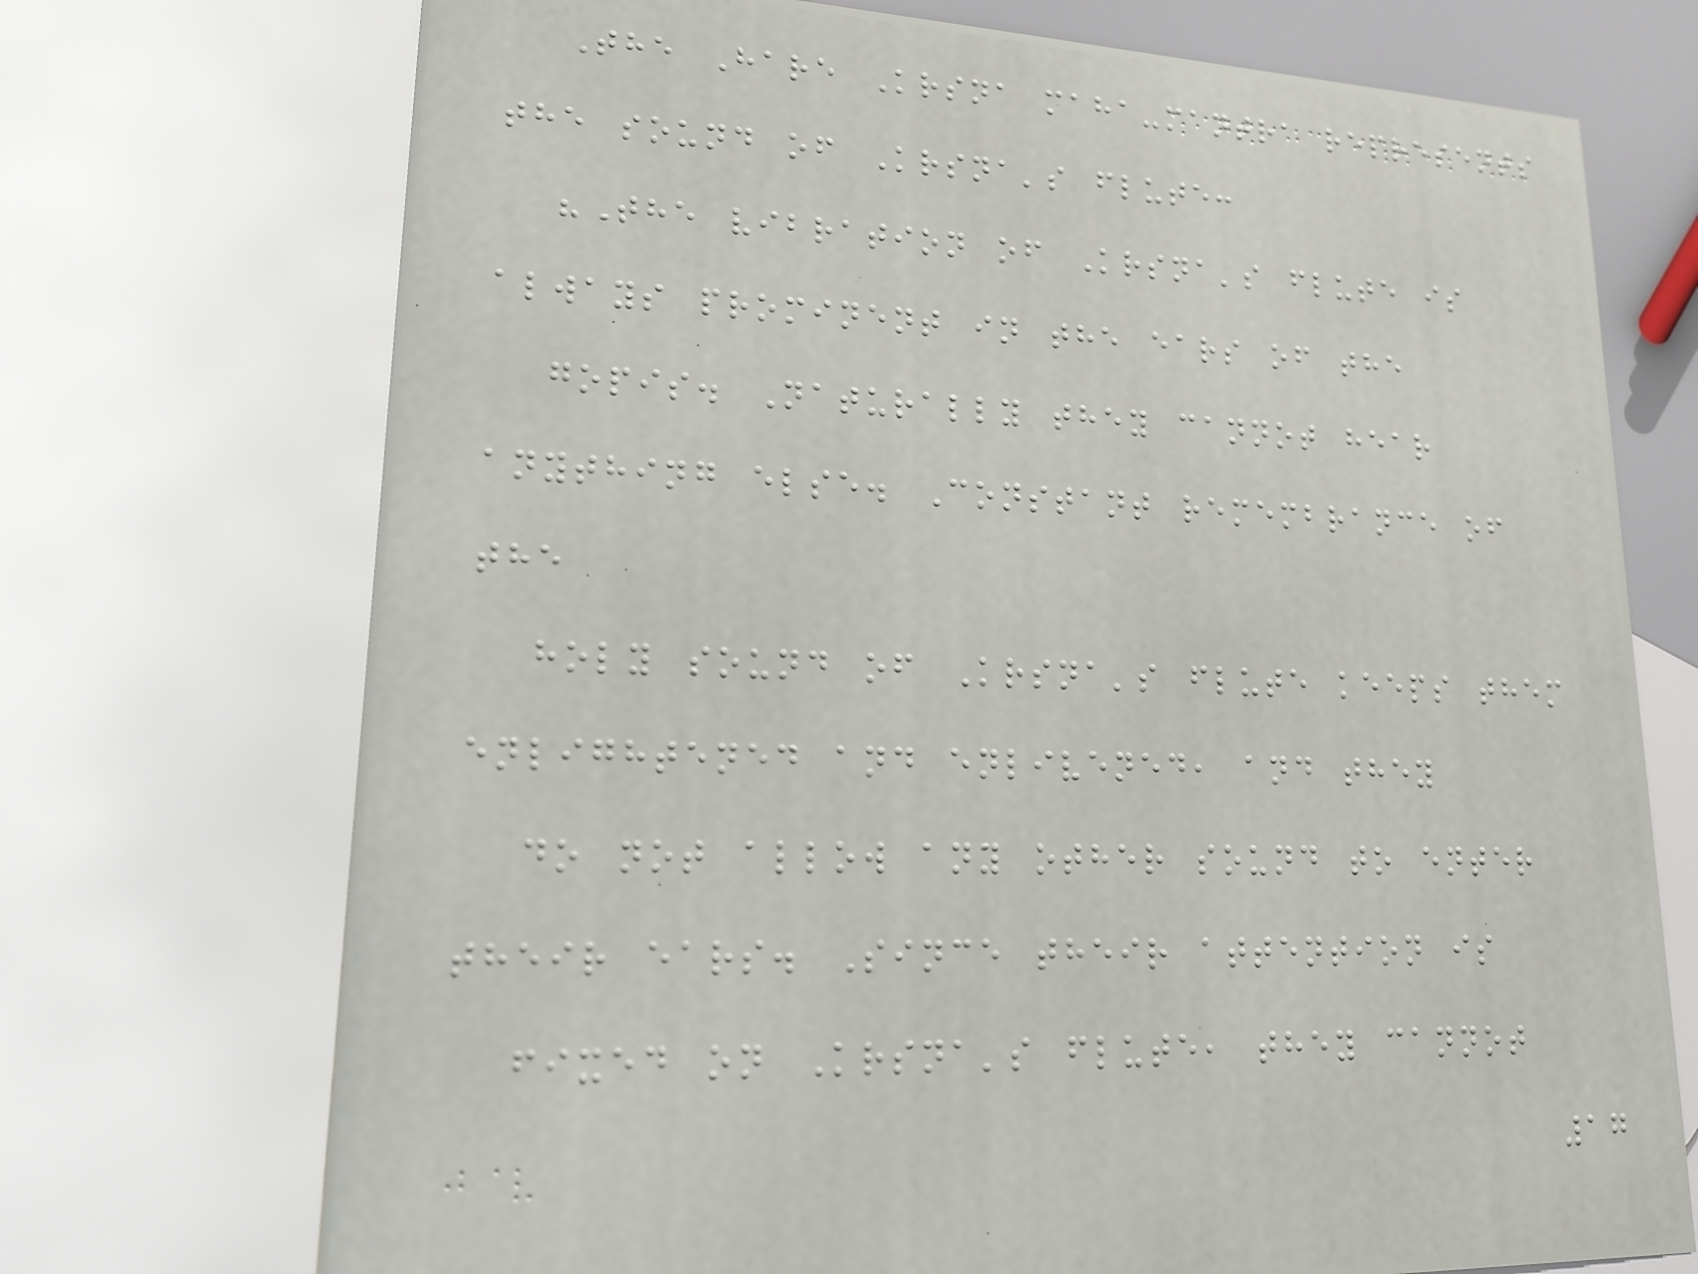The Hare Krsna maha-mantra represents
the sound of Krsna's flute:
"The vibration of Krsna's flute is
always prominent in the ears of the
gopis. Naturally they cannot hear
anything else. Constant remembrance of
the
holy sound of Krsna's flute keeps them
enlightened and enlivened, and they
do not allow any other sound to enter
their ears. Since their attention is
fixed on Krsna's flute, they cannot
17
